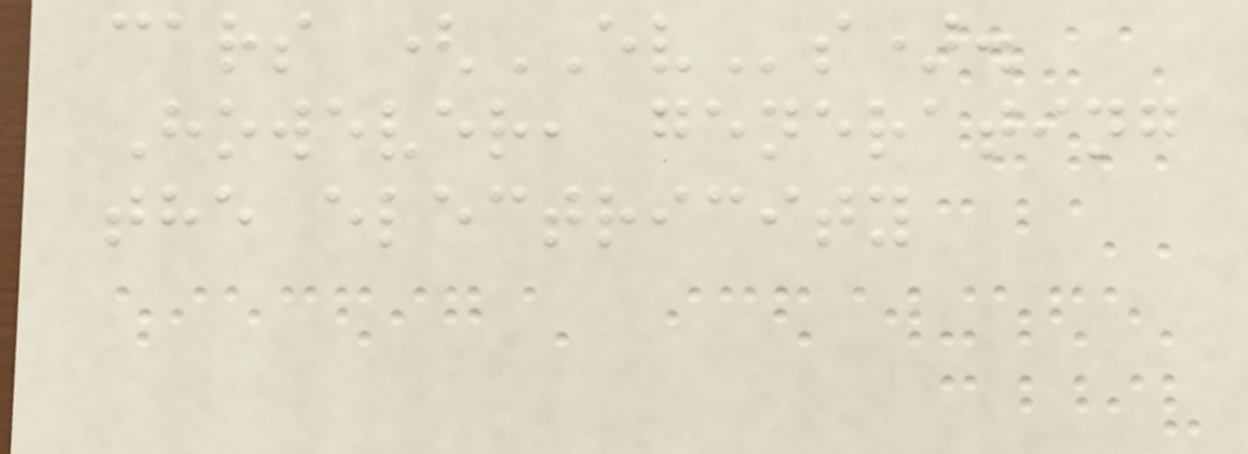cars (EVs).
However, generating
the electricity
